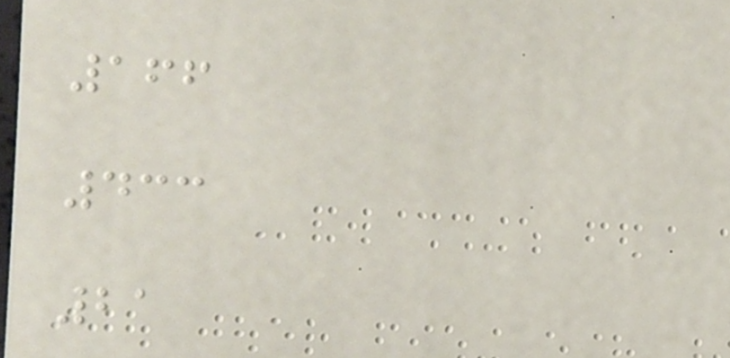166
433
21
